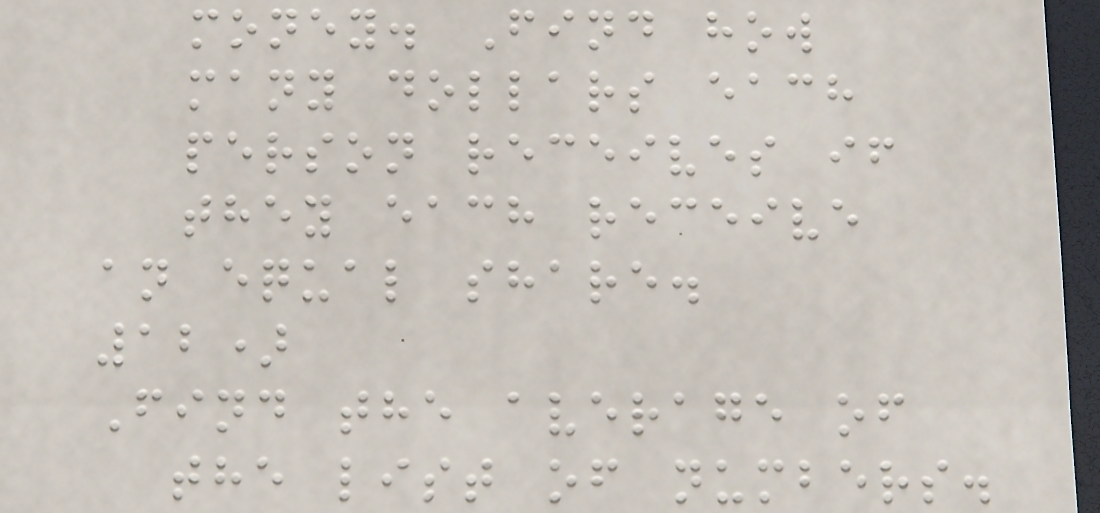money. Find how
many dollars each
person receives if
they each receive
an equal share.
12)
Find the average of
the list of numbers.
